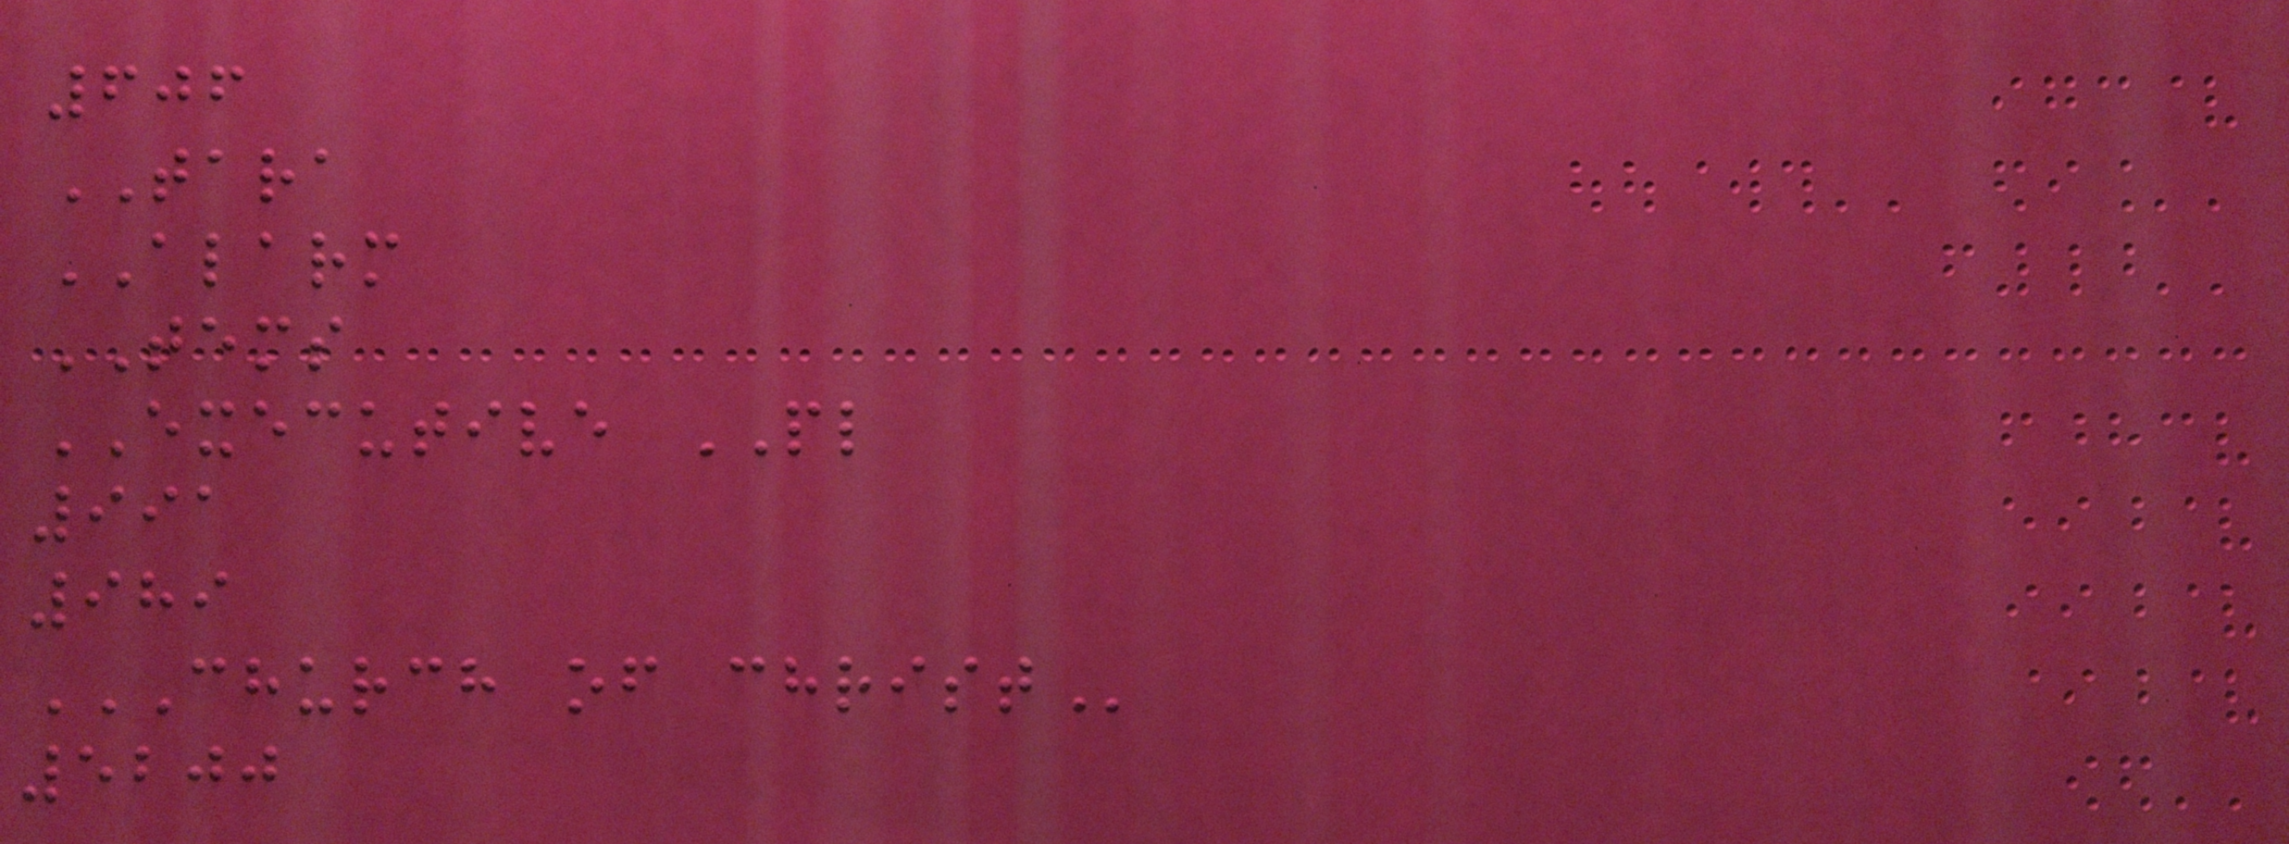606
TARA
ALARM
TEMS
EXECUTIVE PL
991
989
CHURCH OF CHRIST
5200
